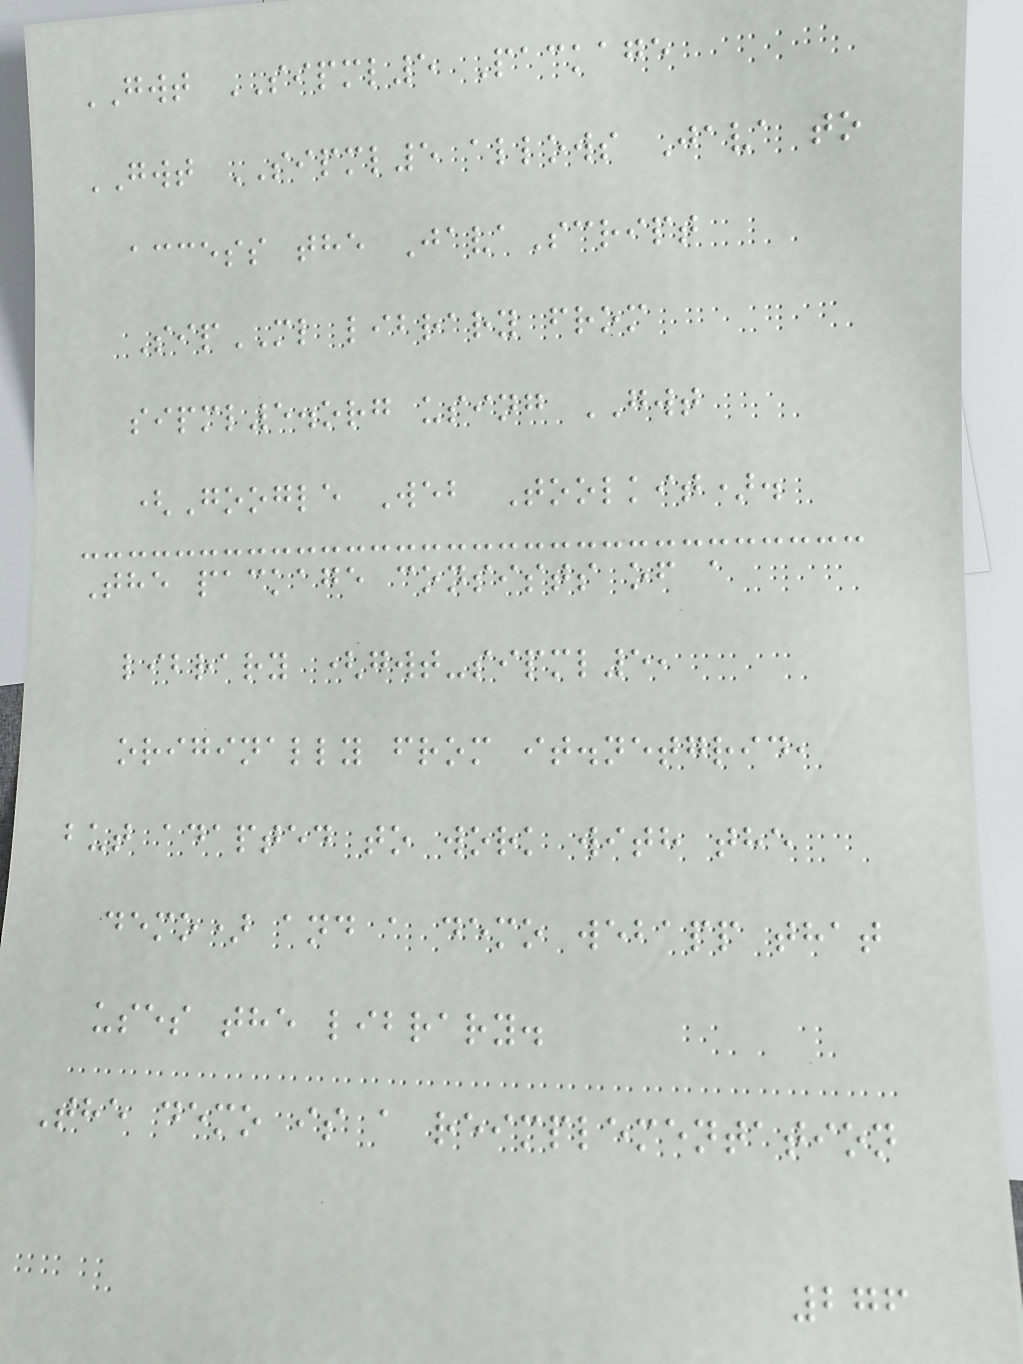GWT SIPML5 Package
GWT SIPML5 allows Java to
access the JavaScript
SipML library from
sipml5.org using GWT
(Google Web Toolkit).
The package consists of a
library (gwt-sipml5,
originally from it.netgrid,
but adapted to work with the
demo) and a demo webapp that
uses the library.
The demo is a reimplementation
276
